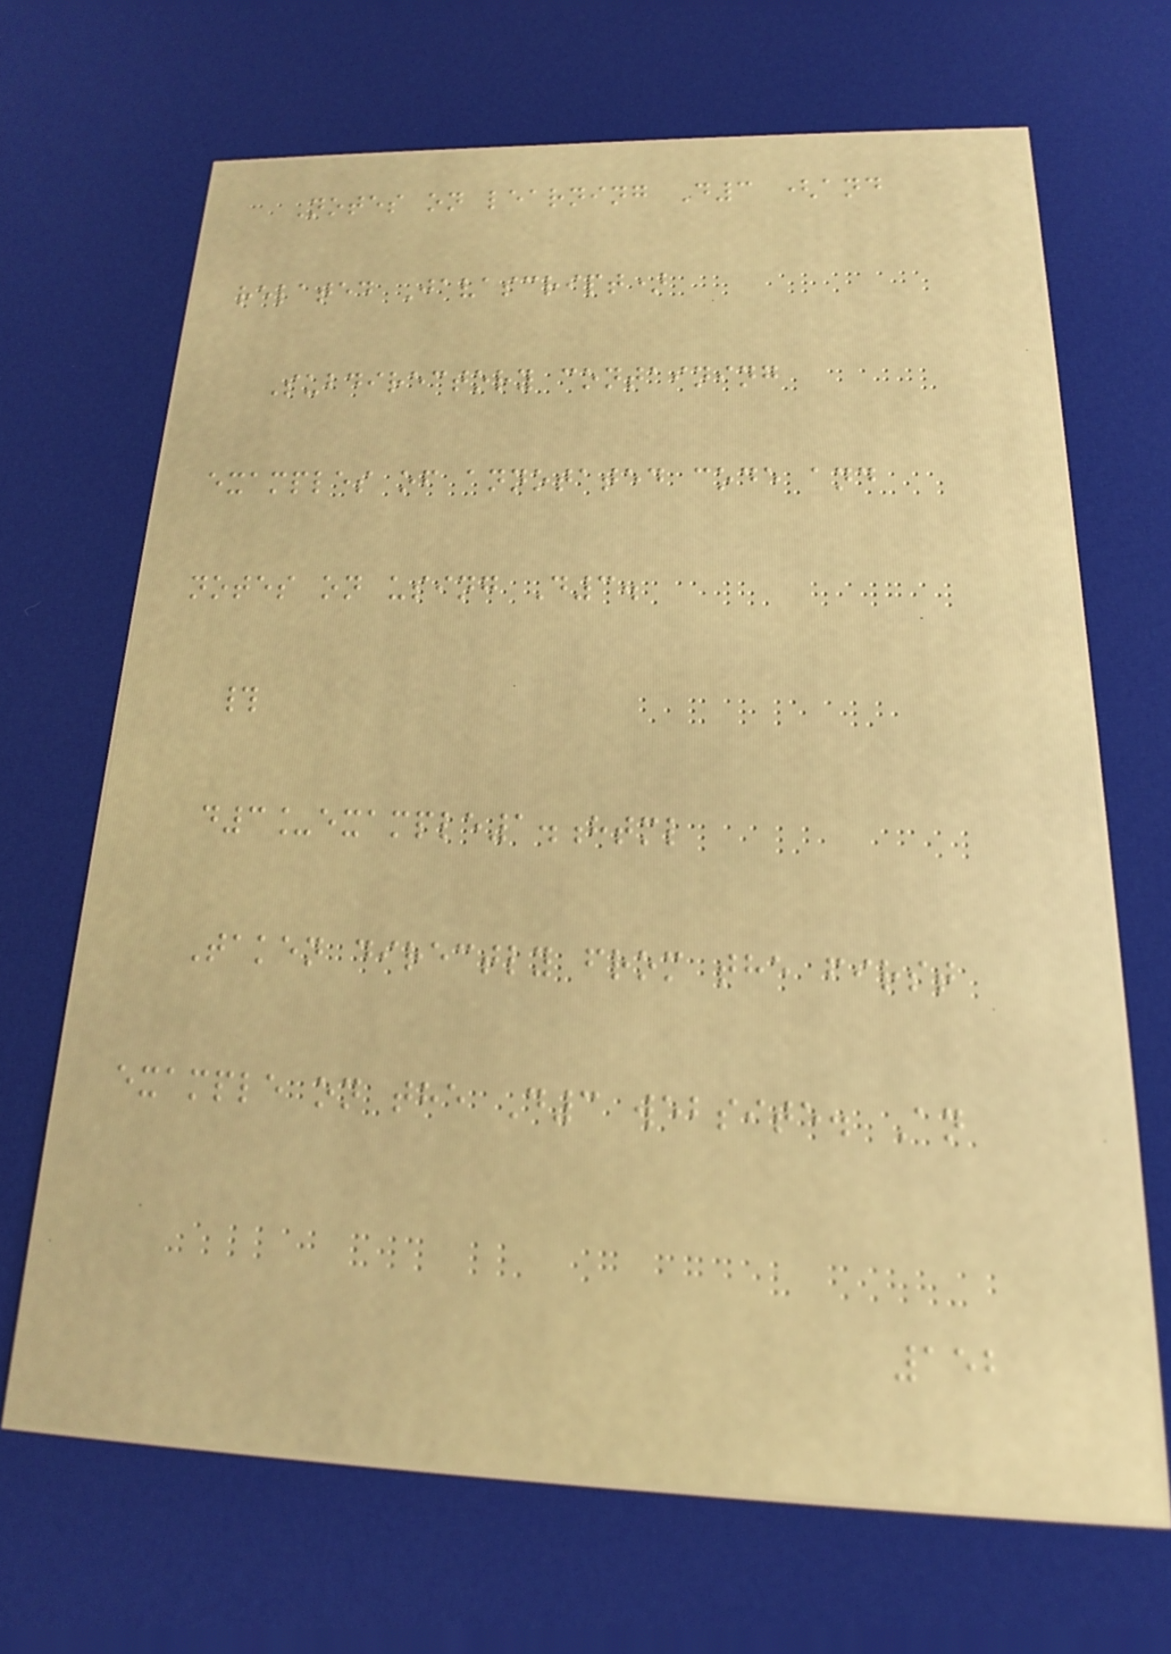Notes on learning D3 (and
related Javascript)
Subdirectory containing
examples of annotated code and
notes on using D3.
#
d3_example1.html
Taken directly from the first
example on the D3 website. An
152
